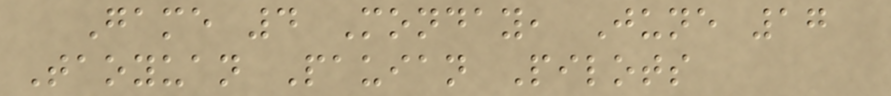Game 4 Monday, June 17
Taoyuan Pauian Pilots
